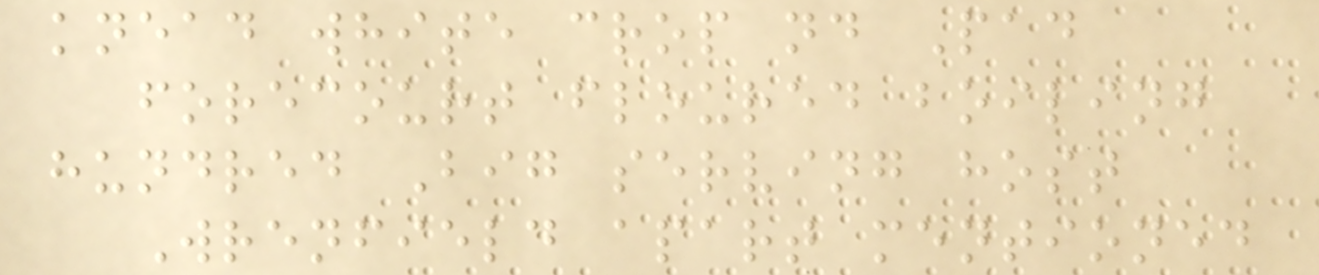knead white crop nd Pad
forecourt floured boiling
hundred Big serving host
Wrenfield apart mentioned
